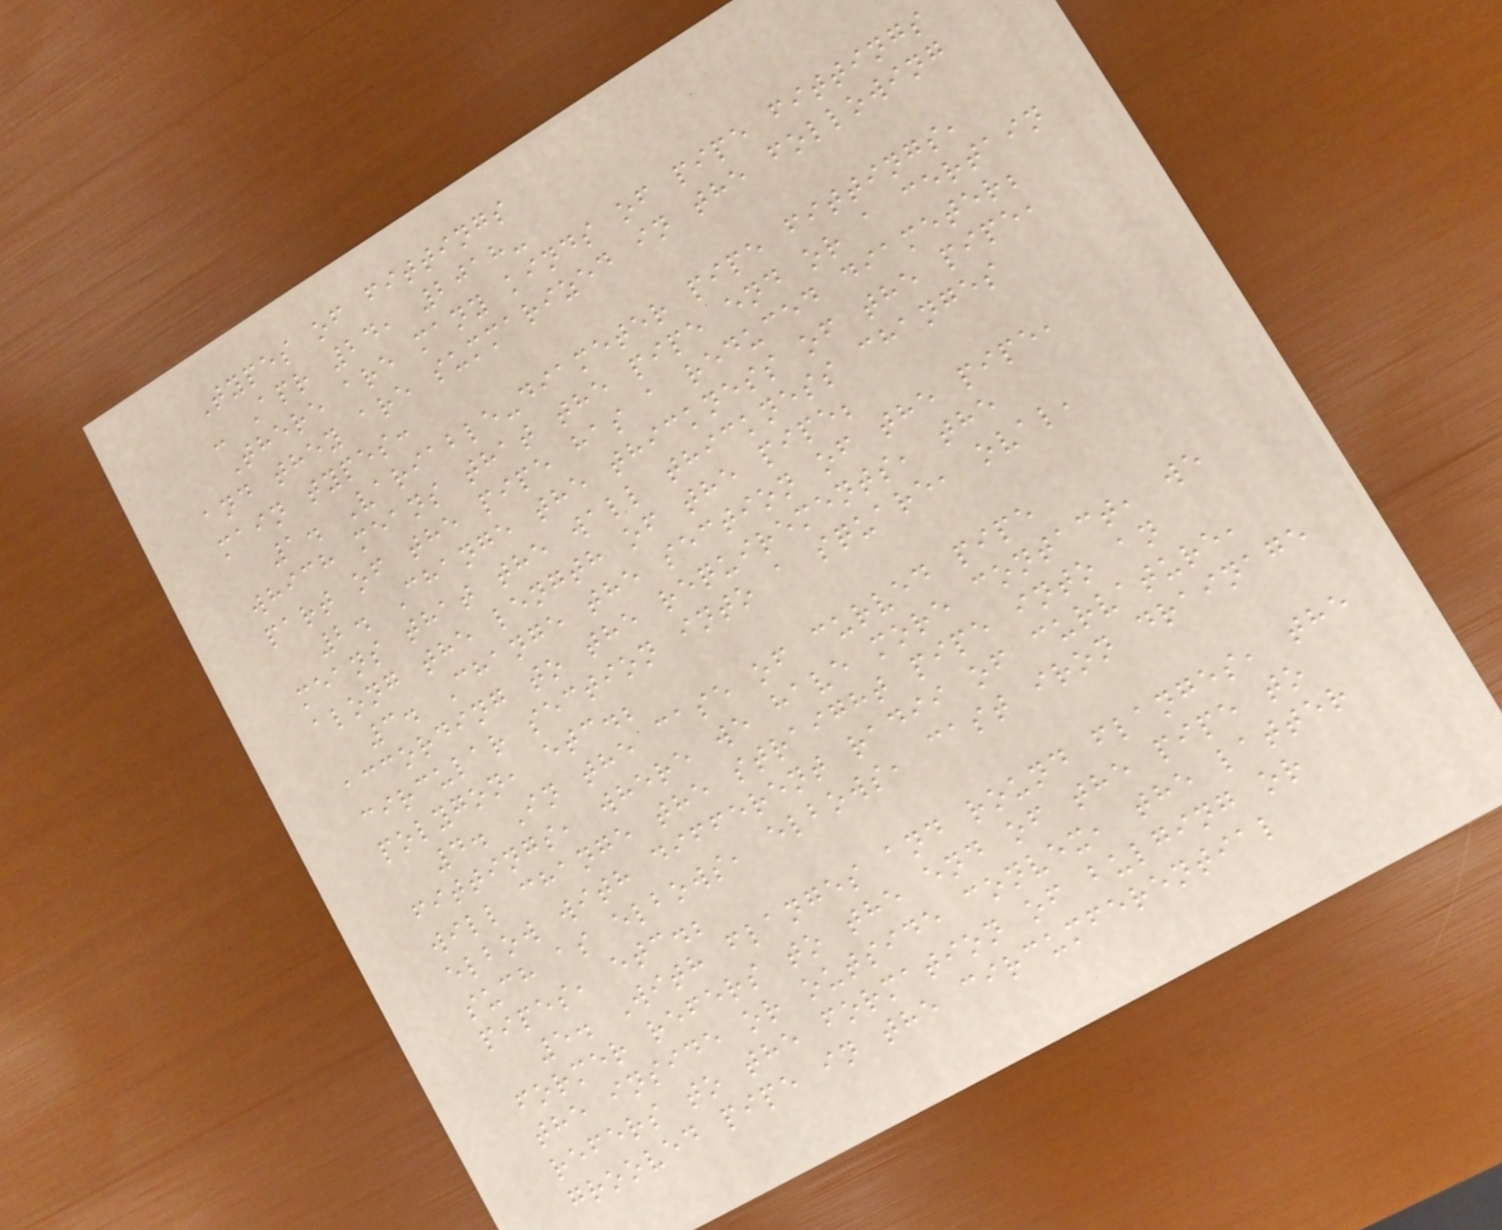Types of fittings
- Apr 24, 2018-
There are many kinds of pipe fittings
and they are summarized in the following
main types:
1. Variable-diameter pipe fittings,
which means that the pipe end or a certain
part of the pipe has a reduced diameter;
2. Change the thickness of the pipe,
means that the wall thickness changes
along the length of the pipe;
3. Change the section of the pipe,
according to the requirements, the
circular section into a square, oval,
polygon, etc.;
4. In the case of curved pipe
fittings, where we have more contact, we
will change the straight pipe into an
elbow with different radii of curvature,
such as elbows, elbows, cast iron drainage
pipes, etc.;
5. With flanges and round flanges, the
former refers to the end of the pipe to
the inside or outside convex, the latter
refers to the formation of bulging or
grooved pipe in the circumferential
